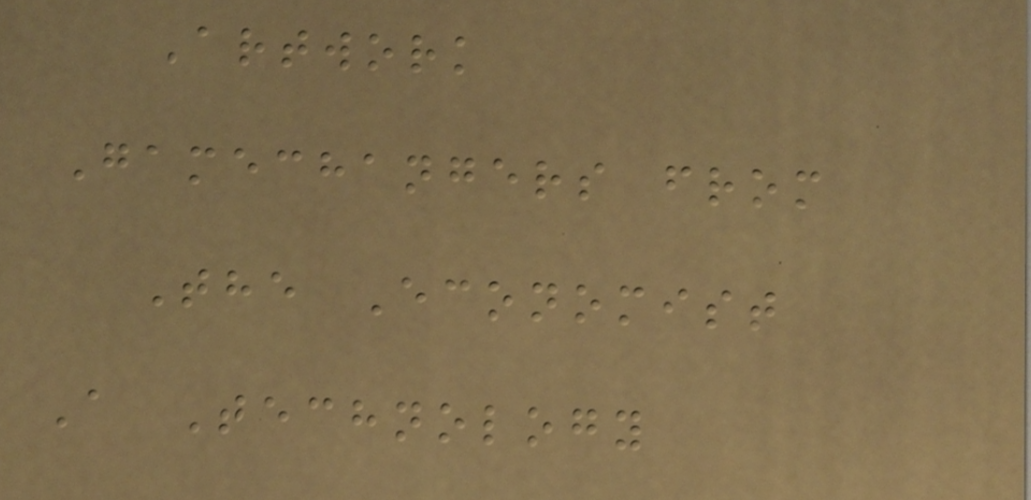Artwork
Gamechangers from
The Economist
A Technology
